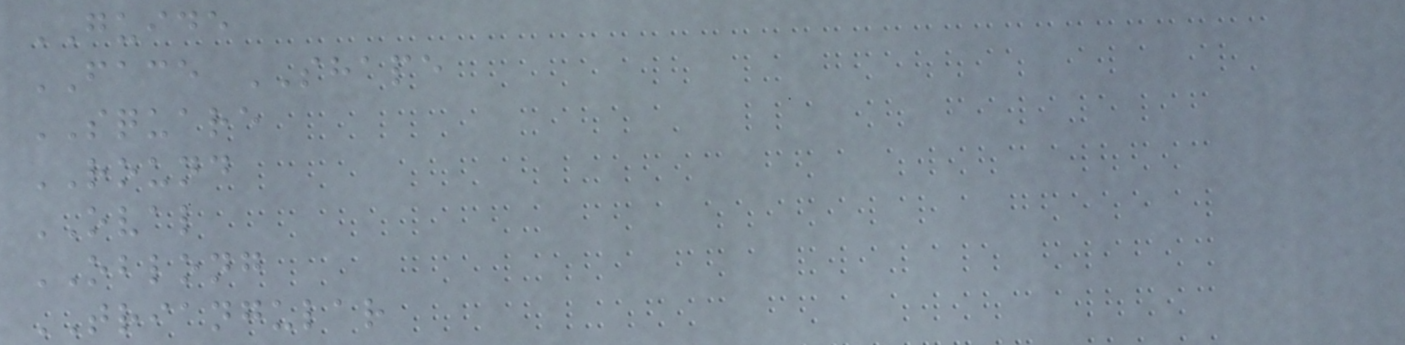GUIDE
FACE SHAPE
SQUARE
ROUND
OVAL
OBLONG
TRIANGULAR
